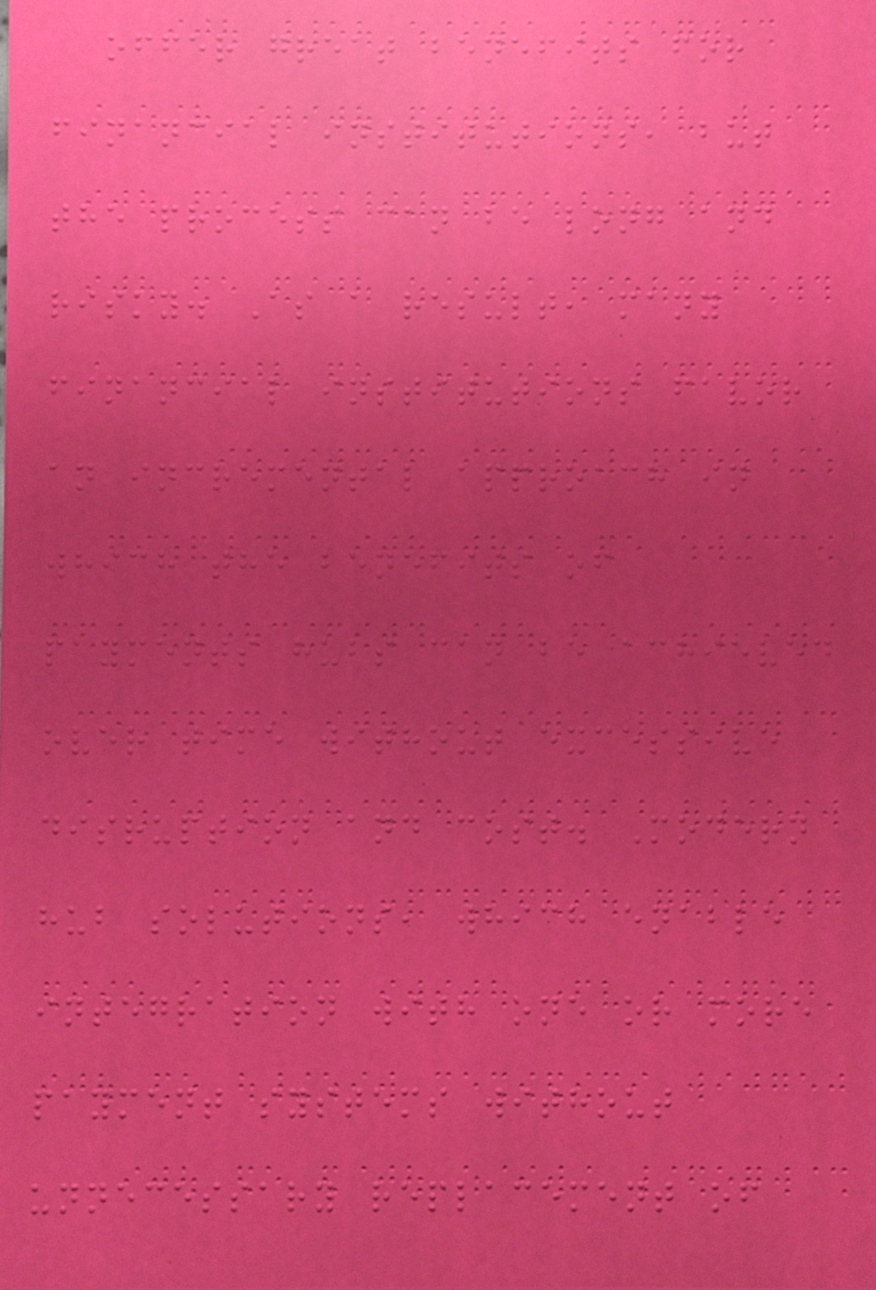offer great benefits for
financial institutions, but
the process can be long and
risky. As a result, many
financial institutions favor
an incremental approach in
which the benefits of
payments hubs can be achieved
over time without excessive
disruption and cost. Modern
hub solutions, which enable
integration with one or more
payment systems without
unnecessary replacement of
